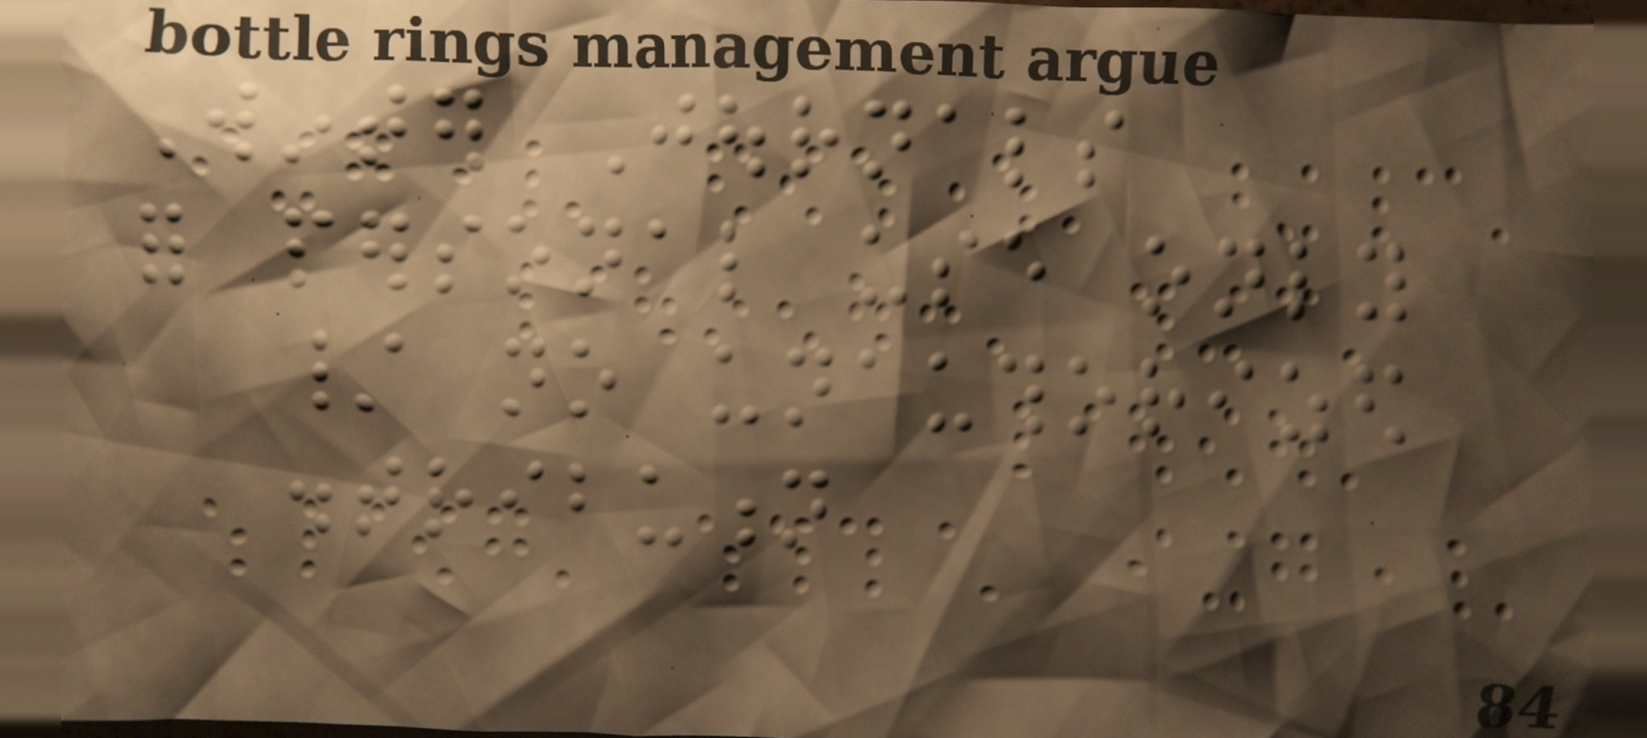Winter Journals
for personal use only
/ no unauthorized
distribution
